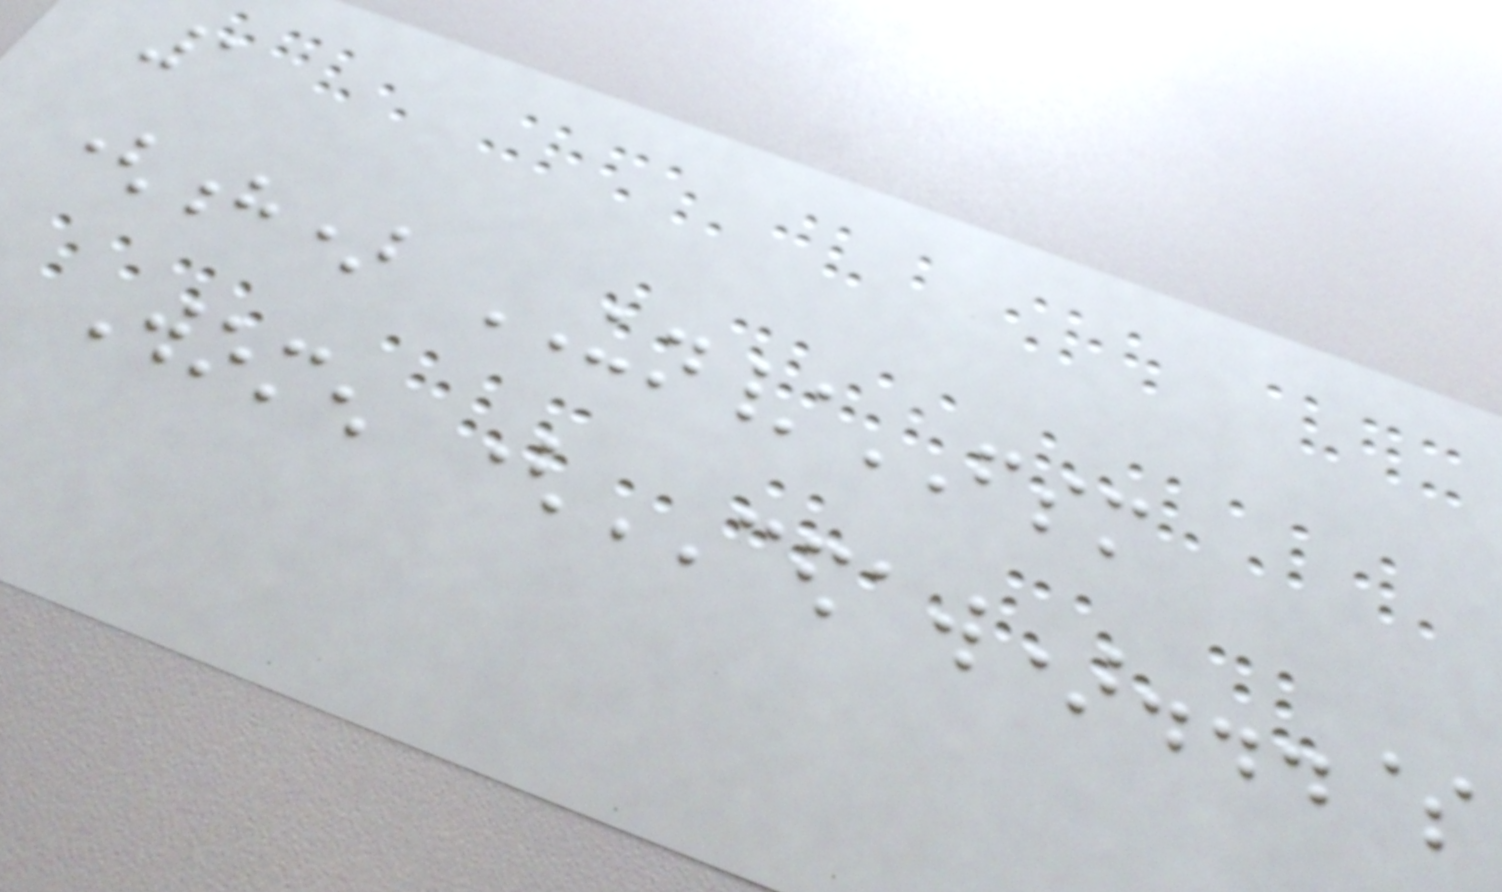1
(h) UN/FSM
Women (CEDAW)...$
